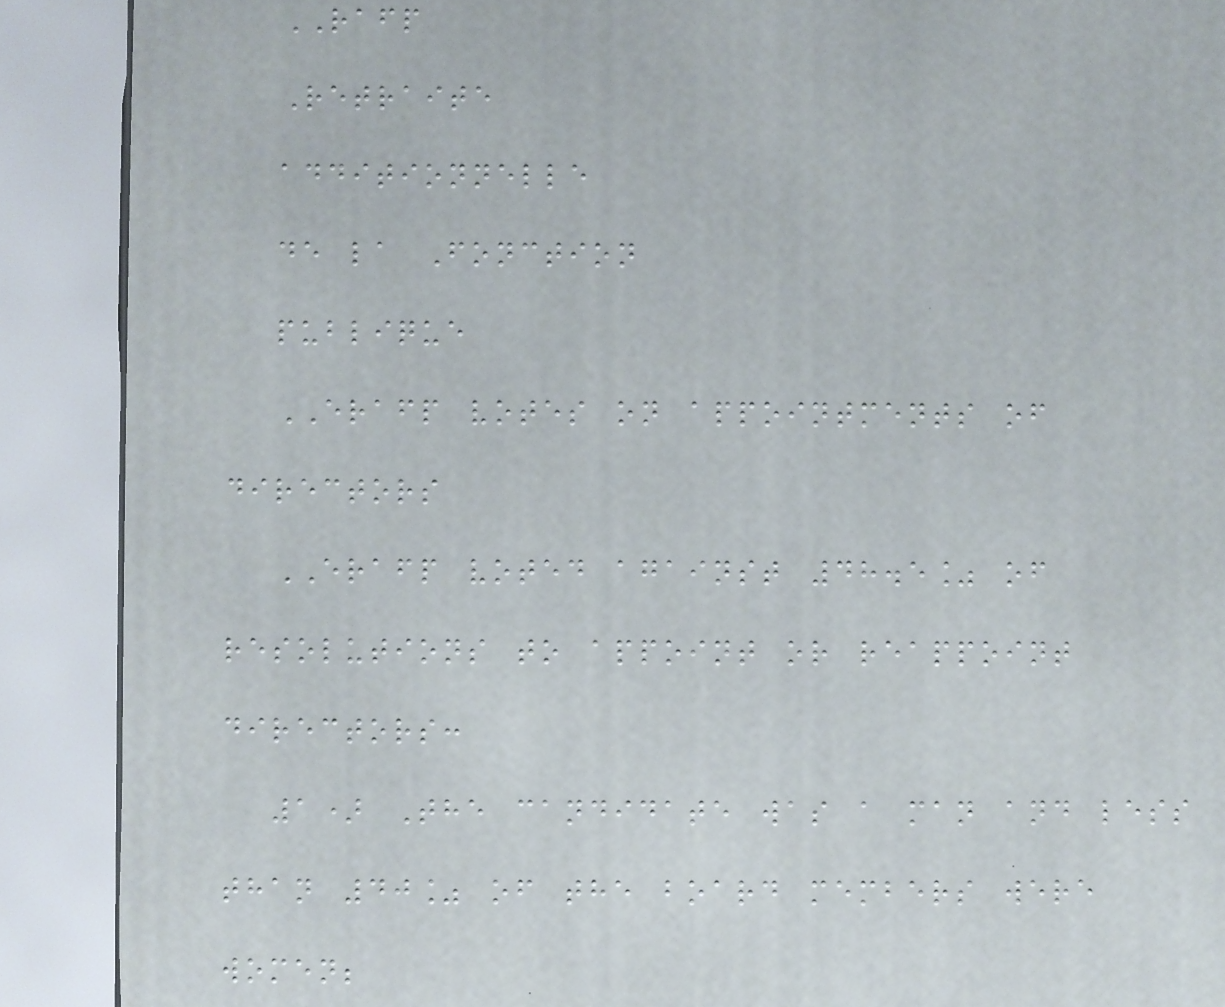RAFP
Retraite
additionnelle
de la Fonction
publique
ERAFP votes on appointments of
directors
ERAFP voted against 48.5% of
resolutions to appoint or reappoint
directors:
1) The candidate was a man and less
than 40% of the board members were
women;
